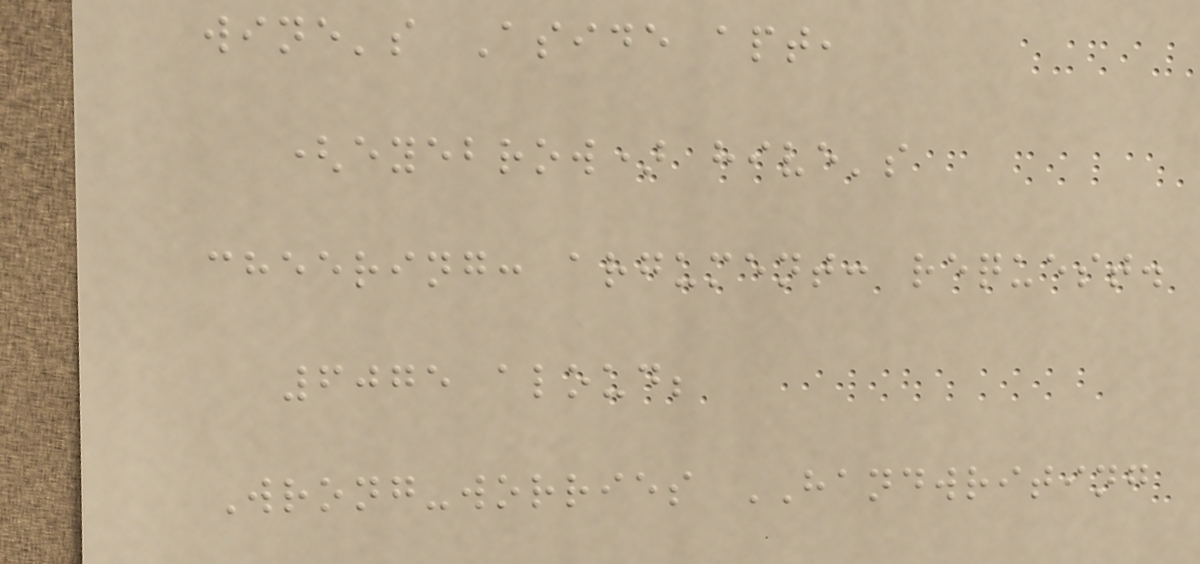wine's Aside apt,
(eyebrow) hive's
cheering: argument: request.
6075 aloud;
Wrong-worries HANDWRITING
